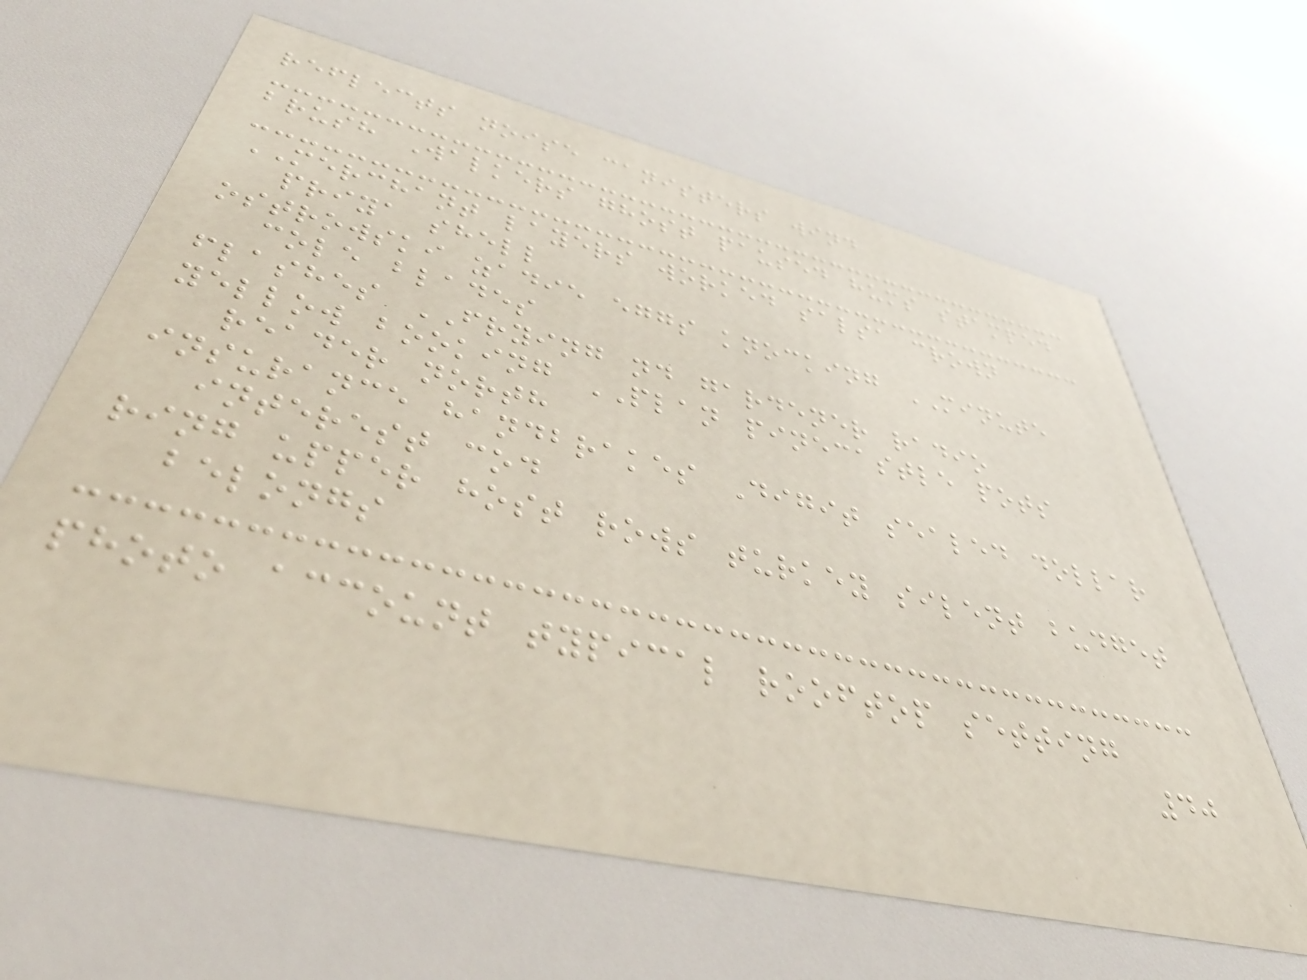reflects noise canisters wind
brush Walkers ghost paused hums stamped
MERCHANT layers worked salsa crown
priya shell
ostrowski zadie eggs knocking MINUTE
cole blades
flashes FRYING nd gardener radio
yellow booking PLAN pinecastle pots
reader north
insurance handbrakes Digit sealed dollar
interest cod
ring upper host rows turkey silent budget
belongs
photo account typical rooftop setting
40
